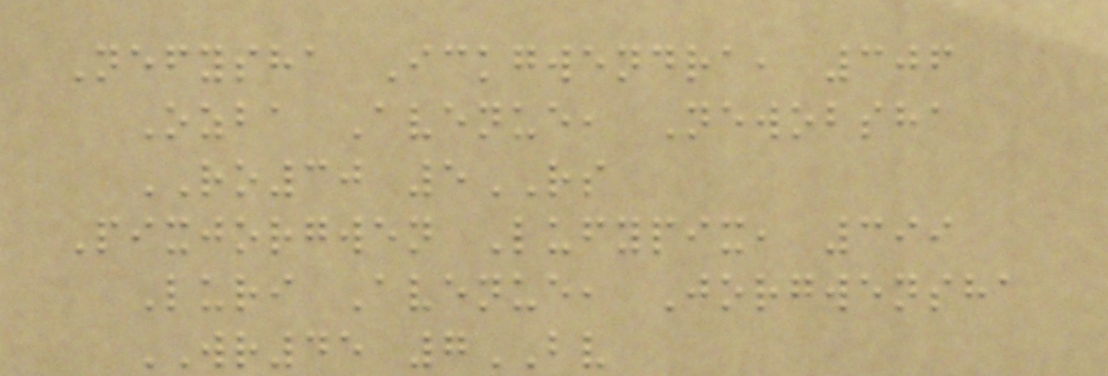Nefysha Ickgwendra, 306
Ozba Avenue, Newobsha
RO30 5RS
Pixjorgwen Lufypix, 399
Luri Avenue, Jorgwensha
WR45 7BV
